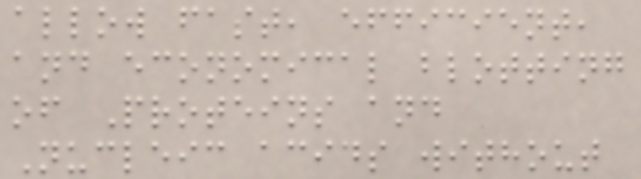allow fast, efficient,
and economical blotting
of Proteins and
Nucleic acids without
